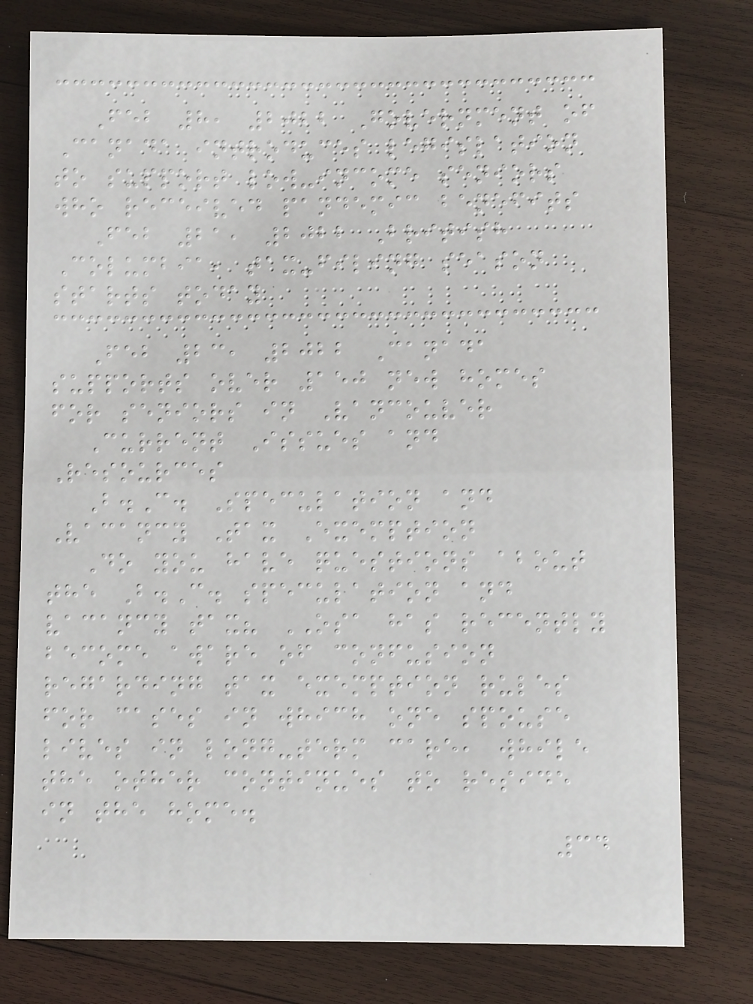Feb 8, 2022 Government of
Canada introduces legislation
to support low-income seniors
who received pandemic benefits
Feb 21, 2022 British
Columbia, tax-filing season
starts today
Feb 23, 2022 Canada
supports over 150 new homes
for seniors in Vancouver
Current Issues and
Resources
B.C. Speculation and
Vacancy Tax Exemption
Do you have questions about
the B.C. speculation and
vacancy tax? OSA has recently
become aware of confusion
regarding tax exemption rules
for cases in which one spouse
lives in long-term care, while
the other continues to reside
in the home.
34
